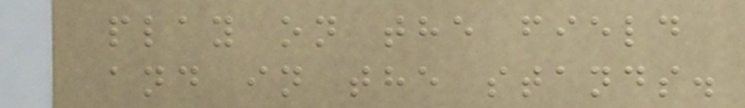play on the field
and in the stands.
